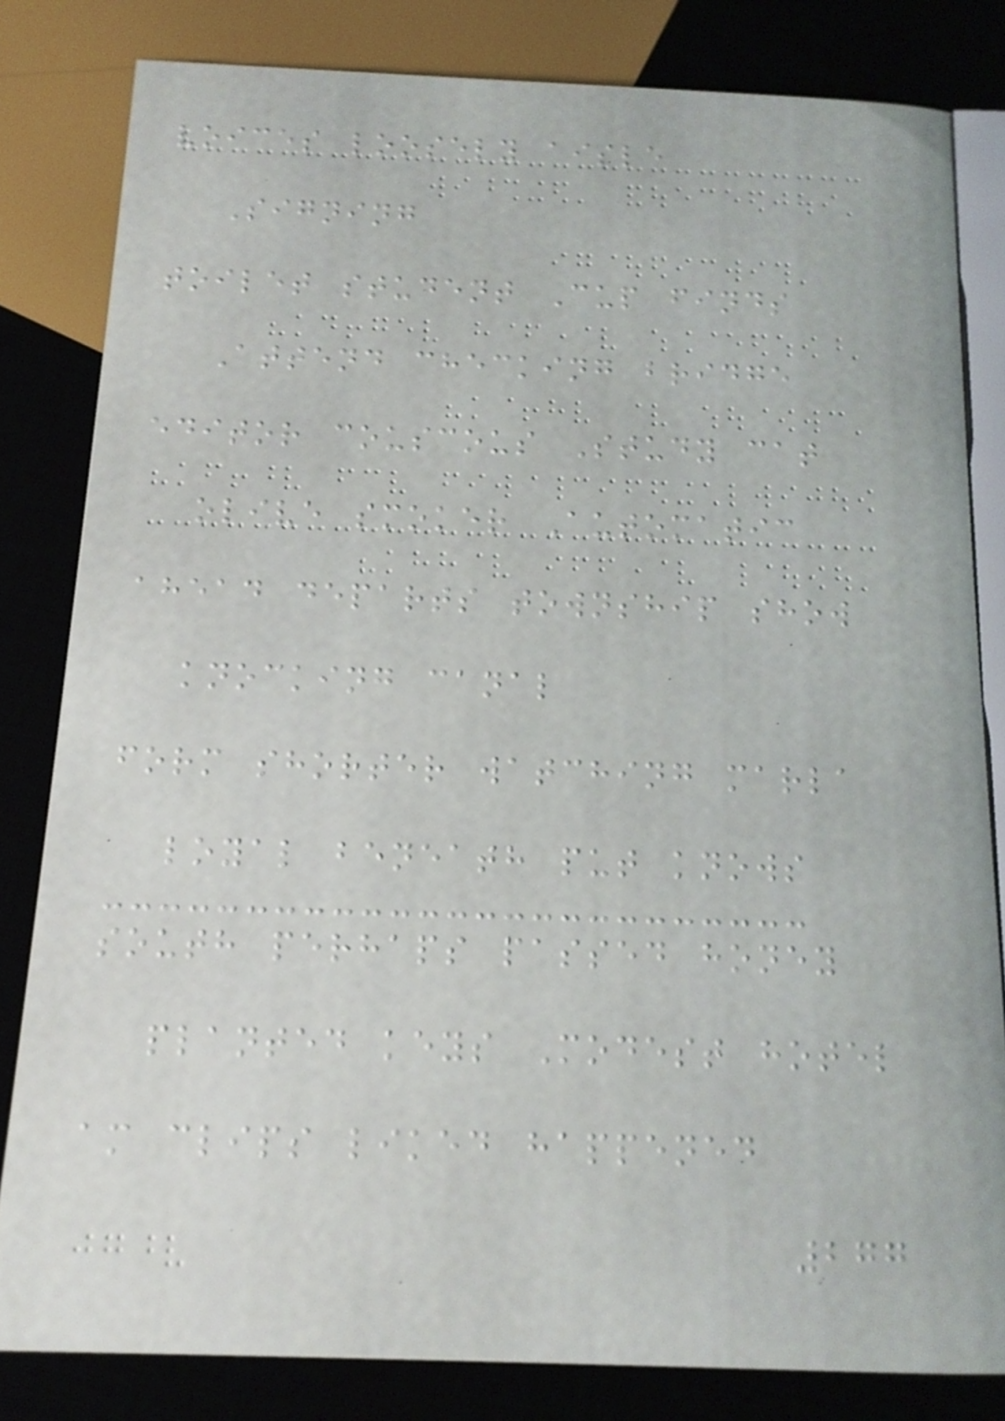voices loosely aisle
Signing
toilet student Cup finds
Attend checking bridge
editor couscous Study cat
olive smoker Automatic
ahead departs township show
knocking canal
form shorter watching marla
loyal beneath put knows
south perhaps passed honey
planted keys Modest hotel
am clips liked happened
277
